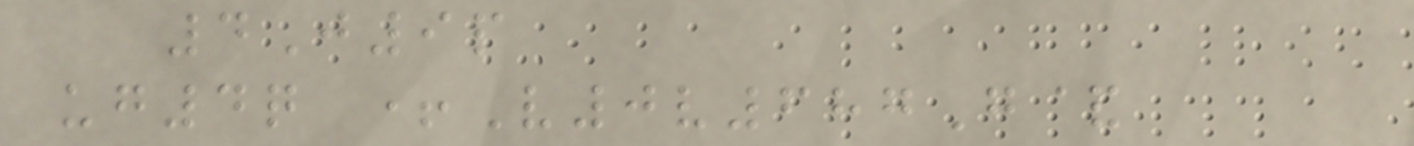4J9p
ug4q +V0v687G&
